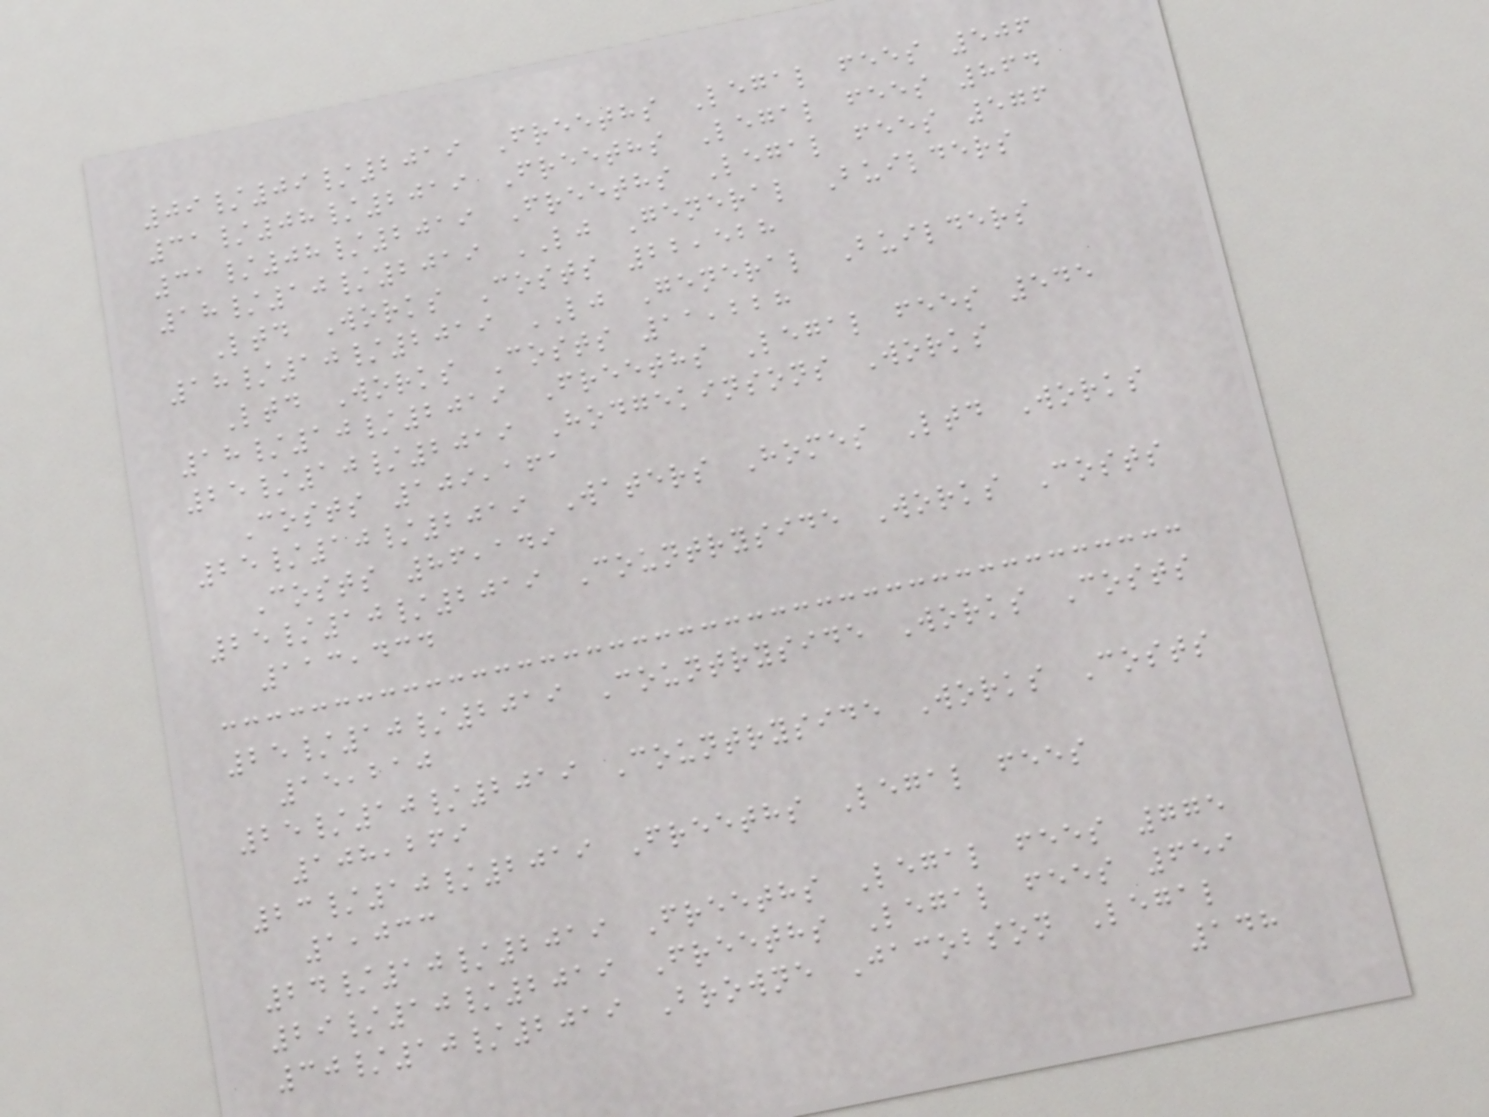09/09/2019 Freeths Legal fees 506
31/08/2019 Freeths Legal fees 864
31/08/2019 Freeths Legal fees 576
18/10/2019 LJ General Builders
Ltd Works Costs 22,528
18/10/2019 LJ General Builders
Ltd Works Costs 11,228
18/10/2019 Freeths Legal fees 545
25/10/2019 Hodgekinsons Works
Costs 109,161
25/10/2019 Waters Homes Ltd Works
Costs 86,149
25/10/2019 Countryside Works Costs
113,434
25/10/2019 Countryside Works Costs
15,210
25/10/2019 Countryside Works Costs
108,269
23/10/2019 Freeths Legal fees
1,033
24/10/2019 Freeths Legal fees 775
29/10/2019 Freeths Legal fees 659
30/10/2019 Browne Jacobson Legal
148
